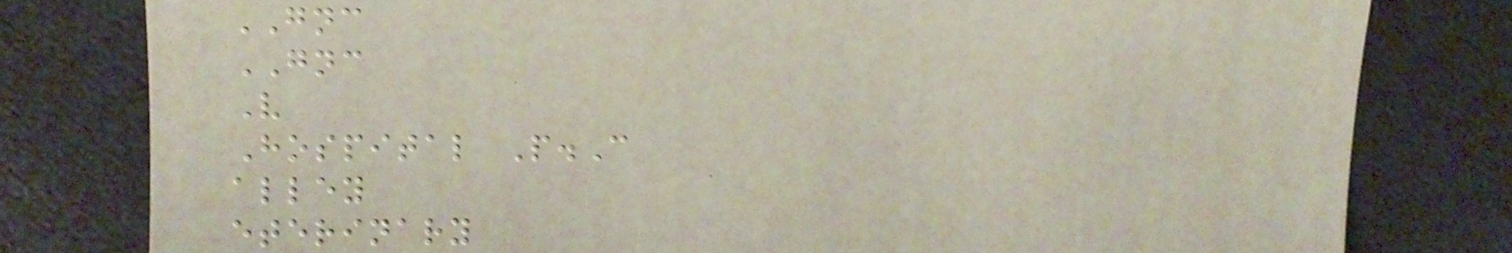GNC
GNC
V
Hospital P.C
alley
eterinary
